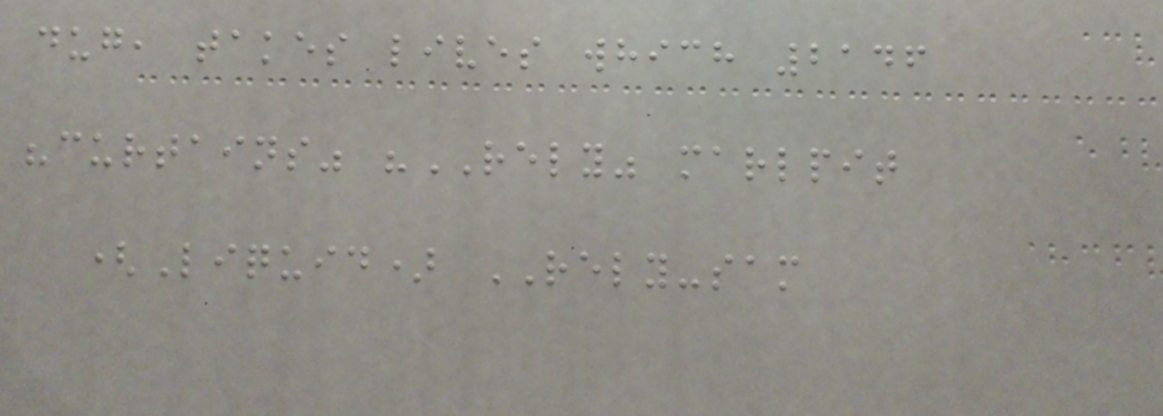dug, takes lives which 2146
"curtains" "RELY" marlpit
(Liquid) RELY-sam
